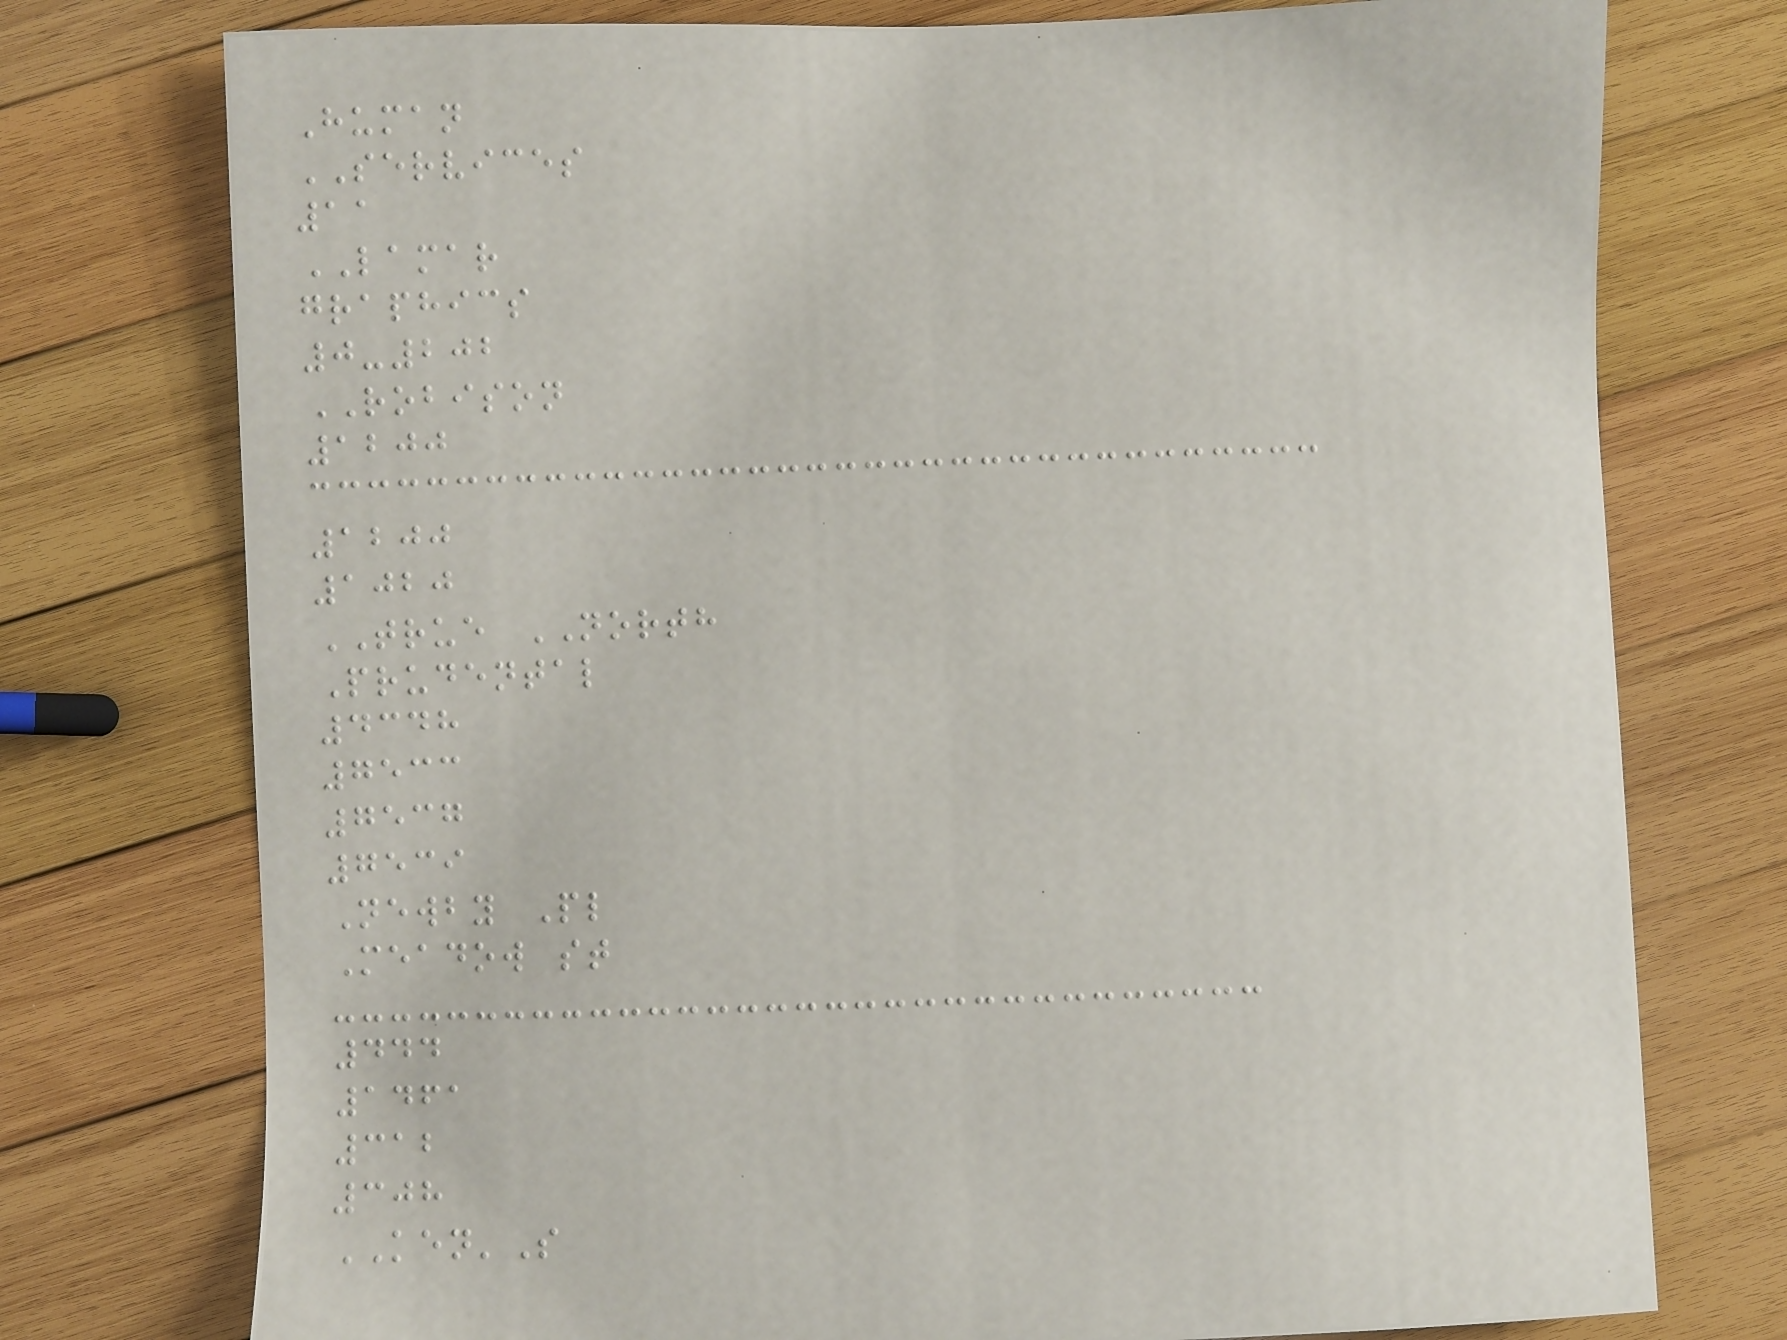Human
SERVICES
11
LAMAR
graphics
0-202
ROBISON
1200
1200
1020
TRUE NORTH
Prudental
4348
7533
7537
7539
Newby Pl
Meadow st
444
1461
312
308
KEN'S
